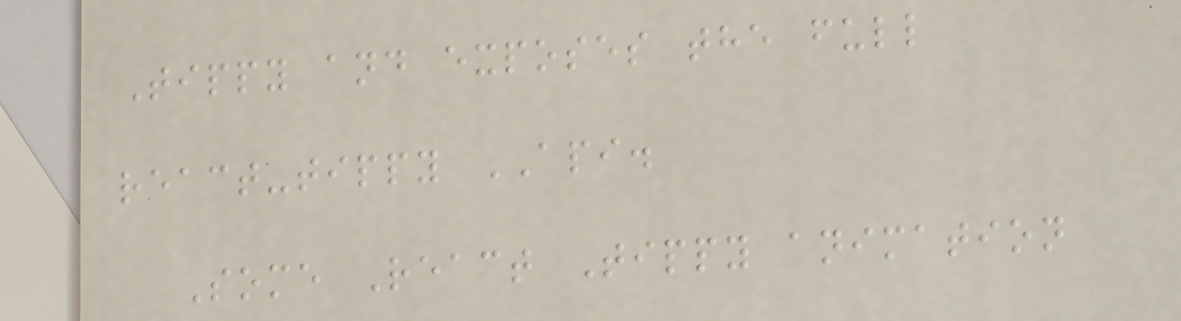Tippy and exposes the full
react-tippy API.
Some React Tippy animation
